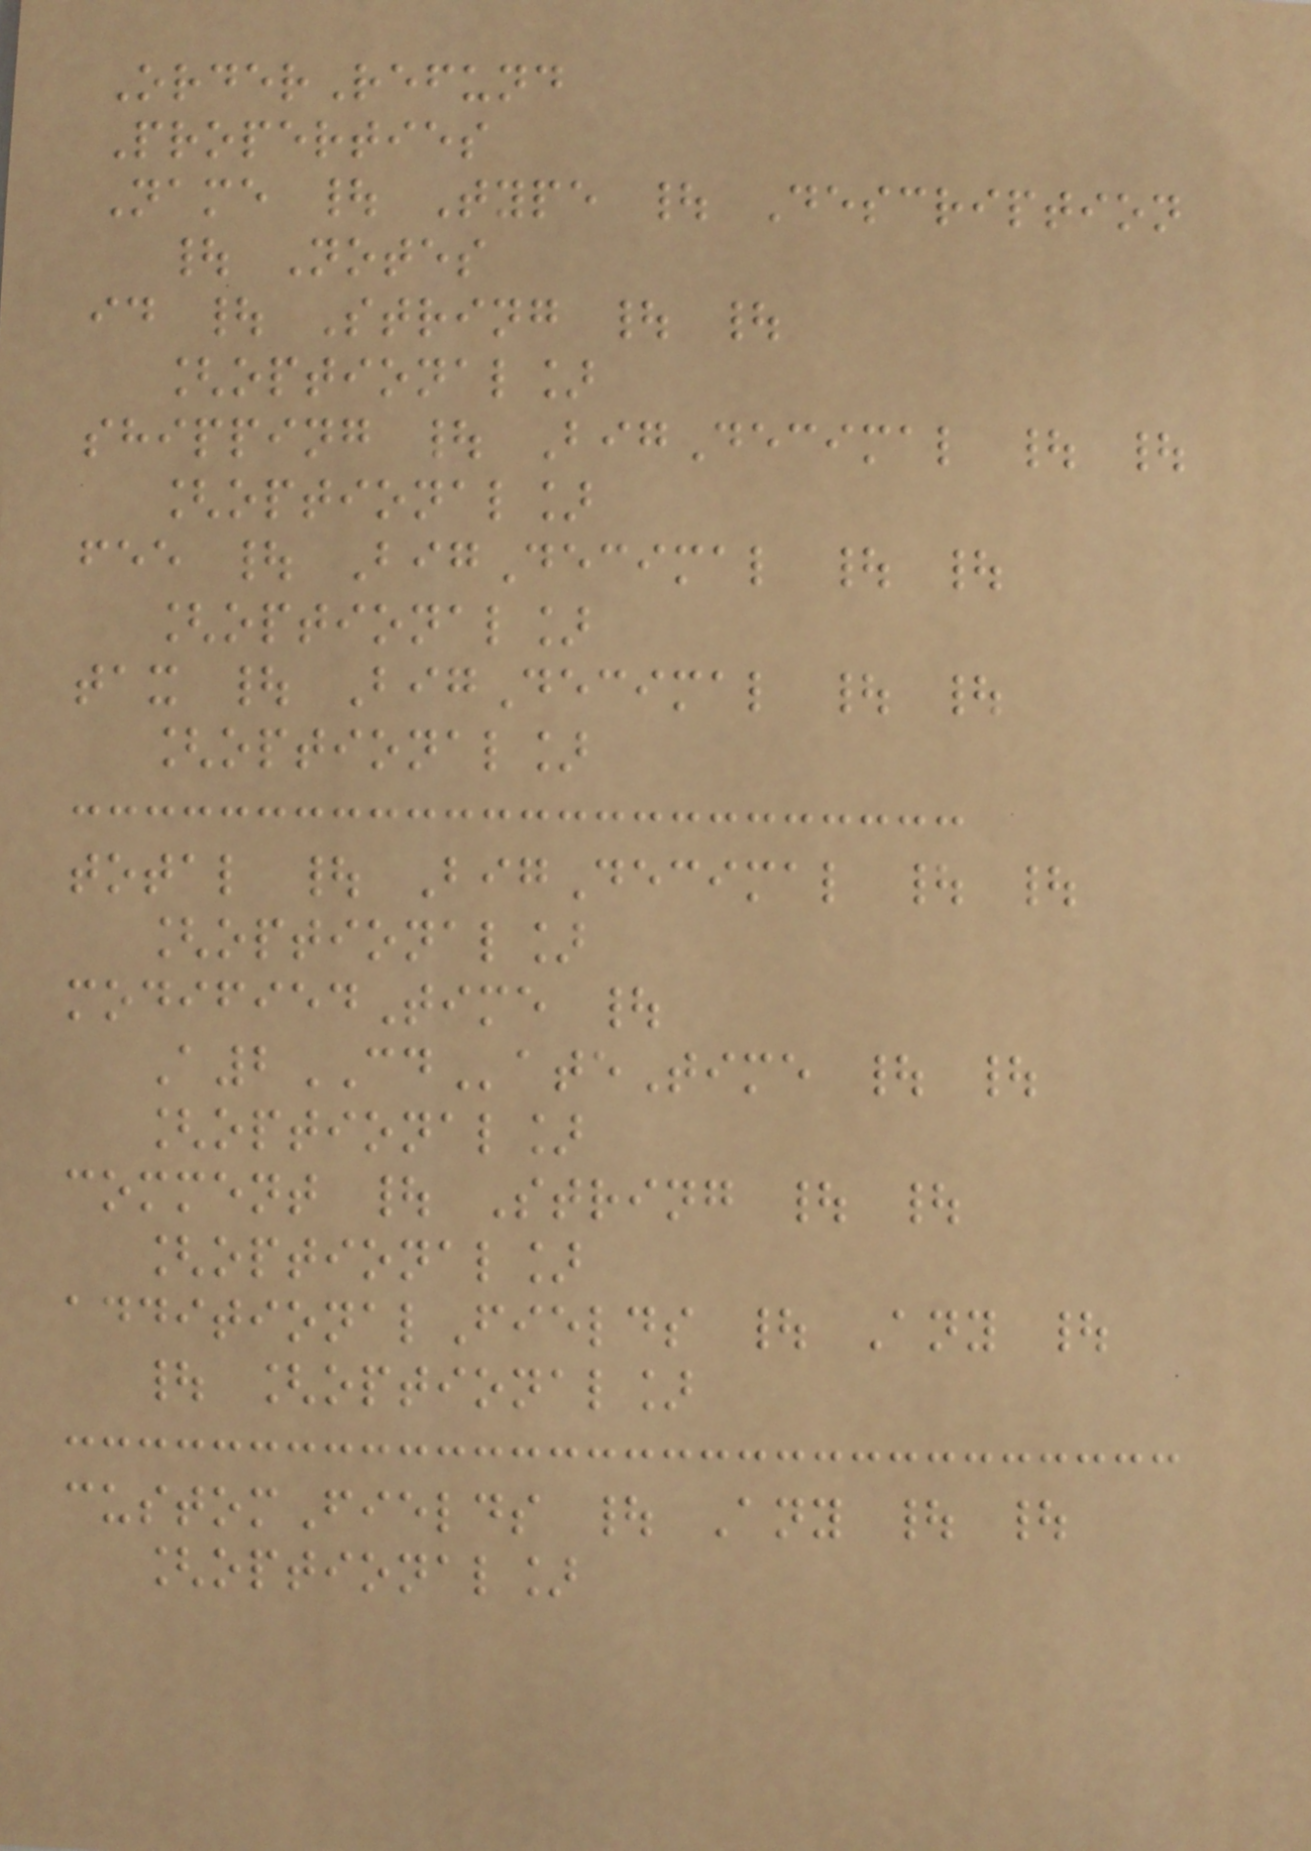OrderRefund
Properties
Name | Type | Description
| Notes
id | String | |
[optional]
shipping | BigDecimal | |
[optional]
fee | BigDecimal | |
[optional]
tax | BigDecimal | |
[optional]
total | BigDecimal | |
[optional]
modifiedTime |
A2CDateTime | |
[optional]
comment | String | |
[optional]
additionalFields | Any |
| [optional]
customFields | Any | |
[optional]
